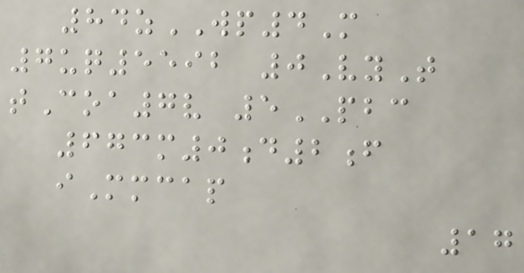84zWP4M
7uq5592 0VyT
tCoa7v 5PBC
673m0d2f
iMmcap
17
